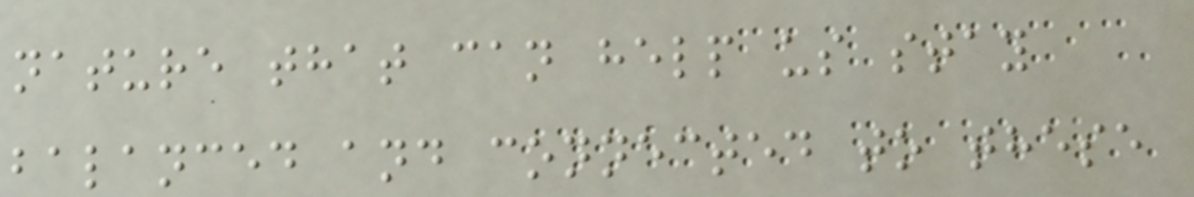nature that can help us stay
balanced and connected to these
